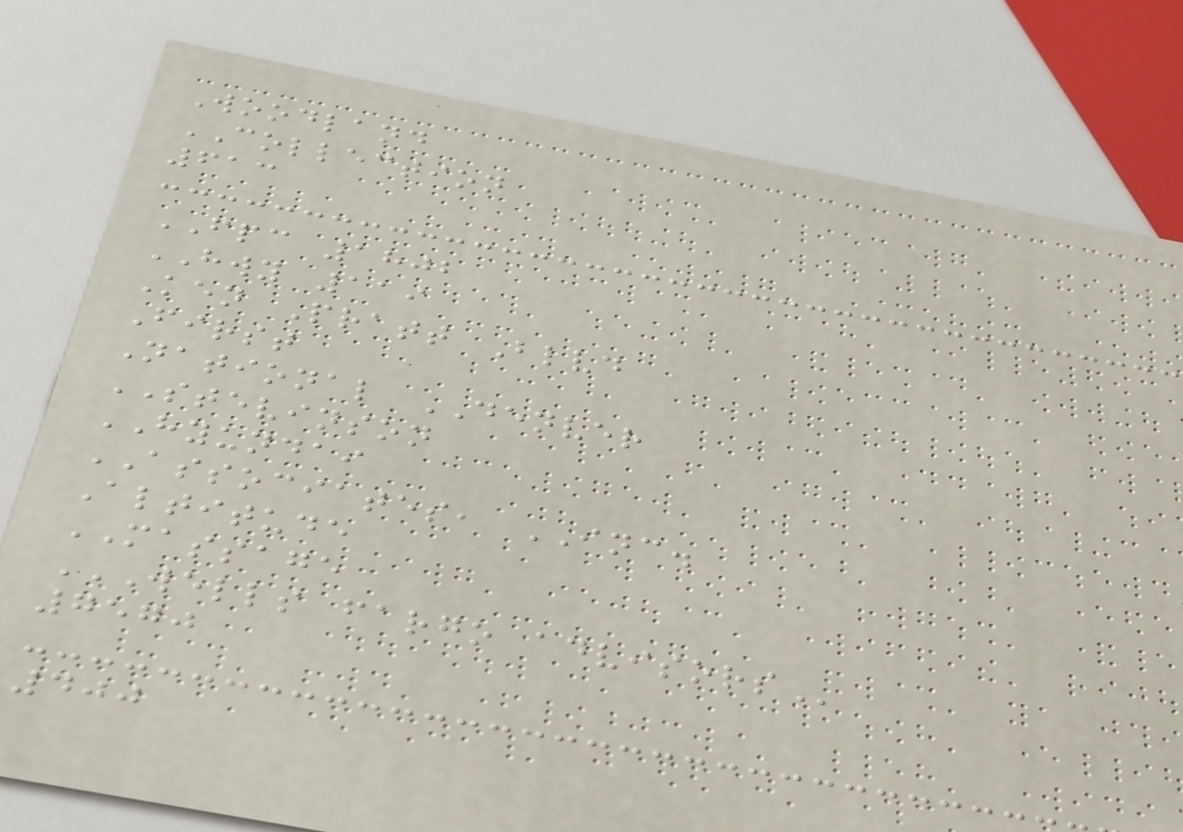Woodland
COLLECTION
613
FPC 1802
HWY 119
Ken Pratt Blvd
First
National DENVER
STEVINSON
HYUNDAI
ASSOCIATES, INC.
Altitude
MASSAGE
WELLS FARGO ADVISORS
7570
400
